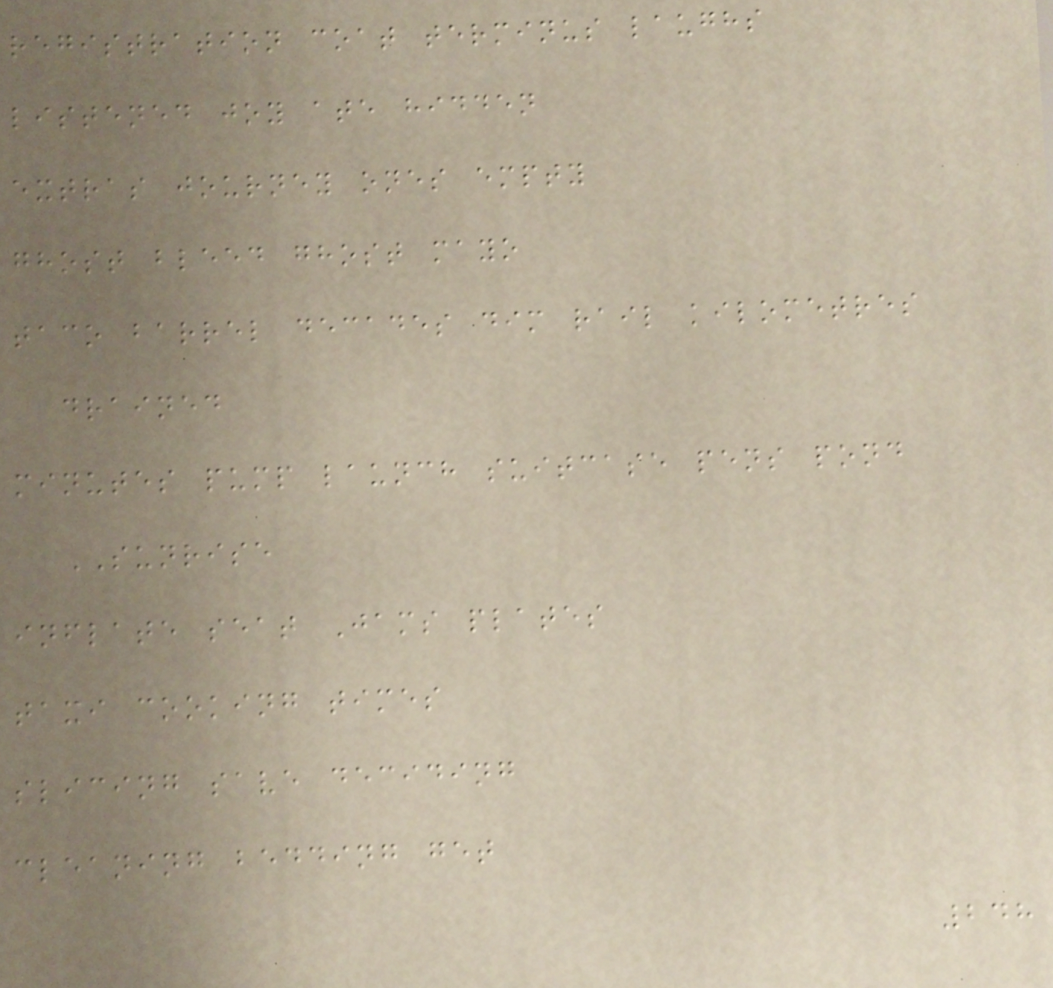registration coat terminus laughs
listened joy ate hidden
extras journey ones empty
ghost bleed ghost mayo
taco barrel decades dim rail kilometres
drained
minutes pump launch suitcase pens pond
SUNRISE
inflate seat Jams plates
taxi cooking times
slicing save deciding
cleaning bedding get
248
